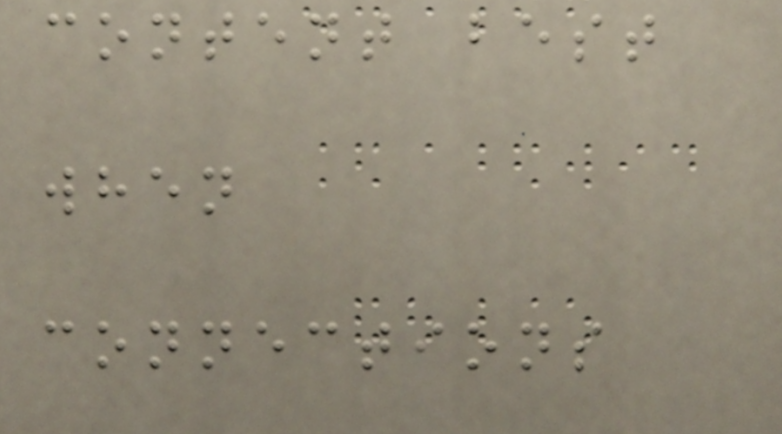content best
when
connections
